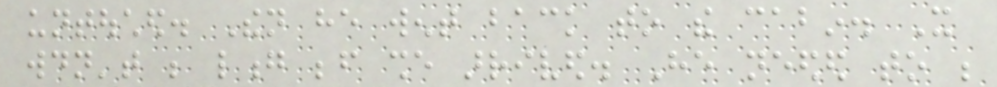untouched. Then he went back to the cabin. It
wouldn't be long before she arrived. He needed to be
